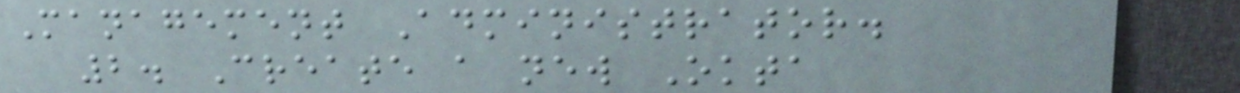Management Administrator.
2. Create a new Okta
